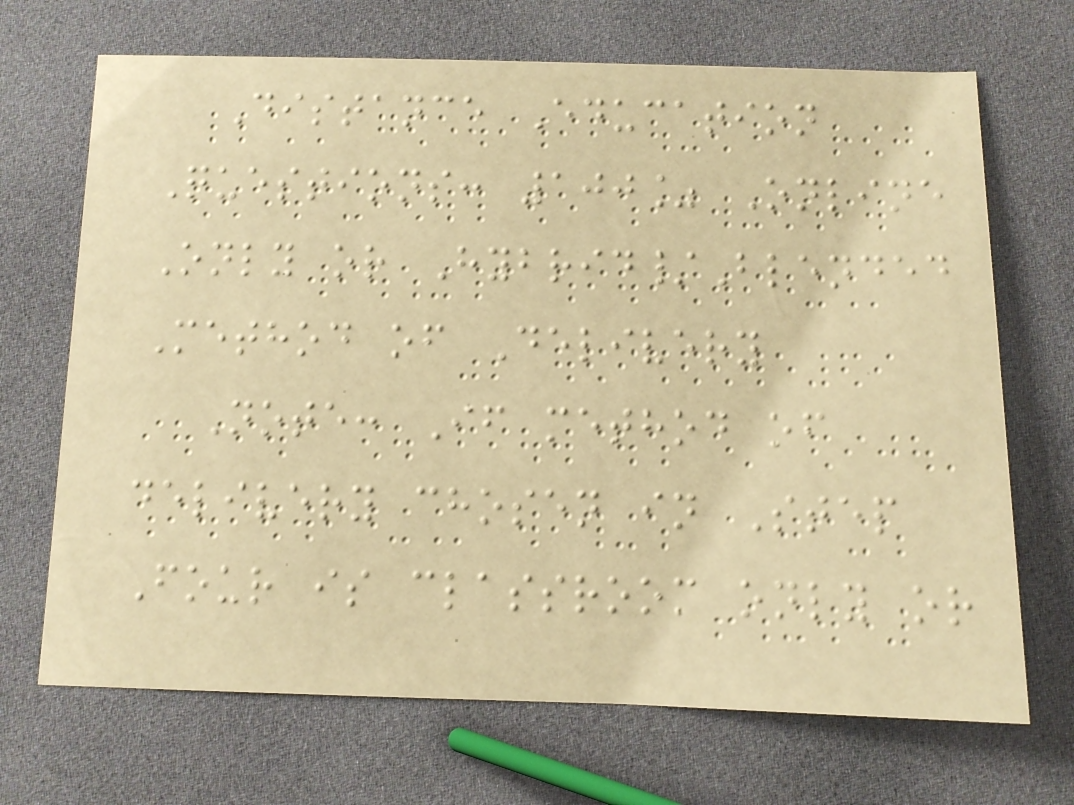Distance Education
Questions: 100% Online
Only or Hybrid/Blended
Method of Delivery
Note: If method of
delivery chosen in Step
Four is classroom only or
